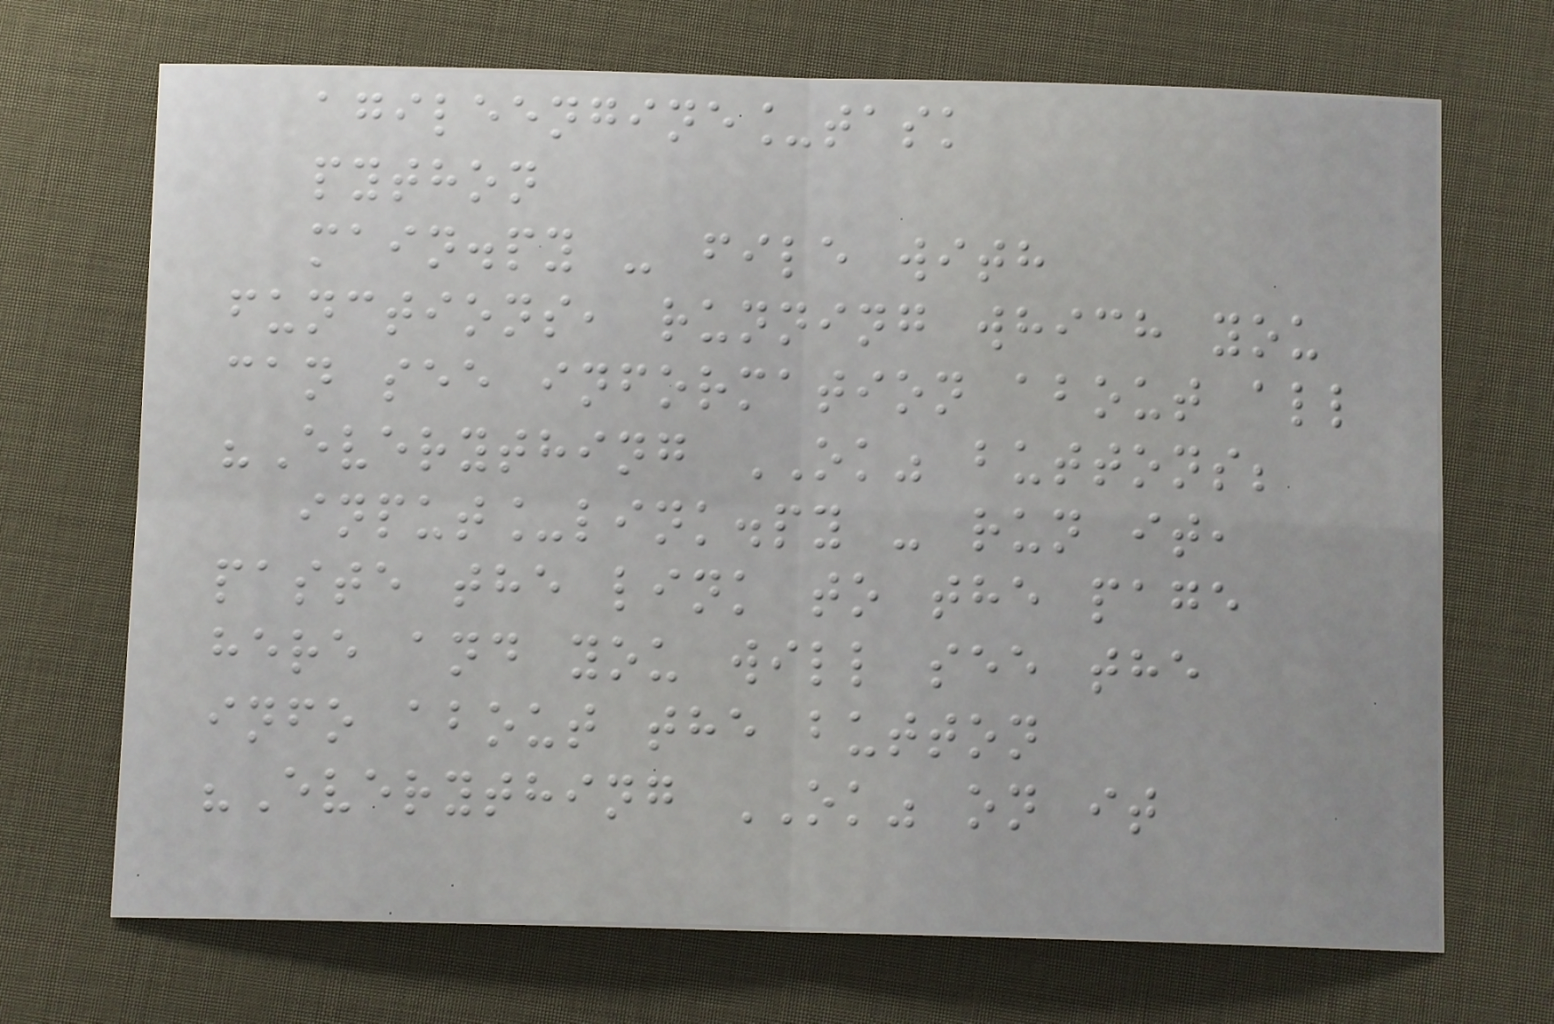agileengine_task
python
main.py - file with
functions, running which you
can see information about all
"Everything OK" buttons;
input_link.py - run it,
paste the link to the page
here and you will see the
info about the button
"Everything OK" on it
